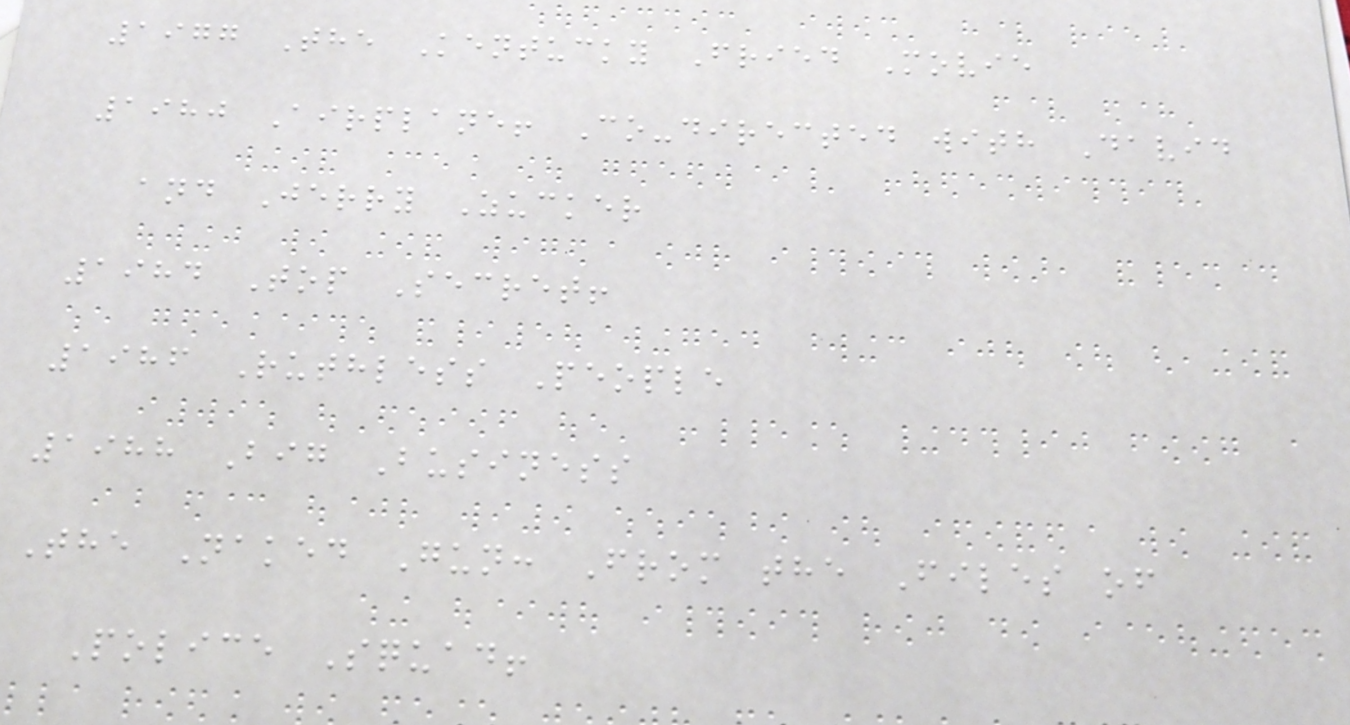1977 The Kentucky Fried Movie
1980 Airplane! Co-directed with David
and Jerry Zucker
1984 Top Secret!
1986 Ruthless People
1988 Big Business
The Naked Gun: From the Files of
Police Squad!
